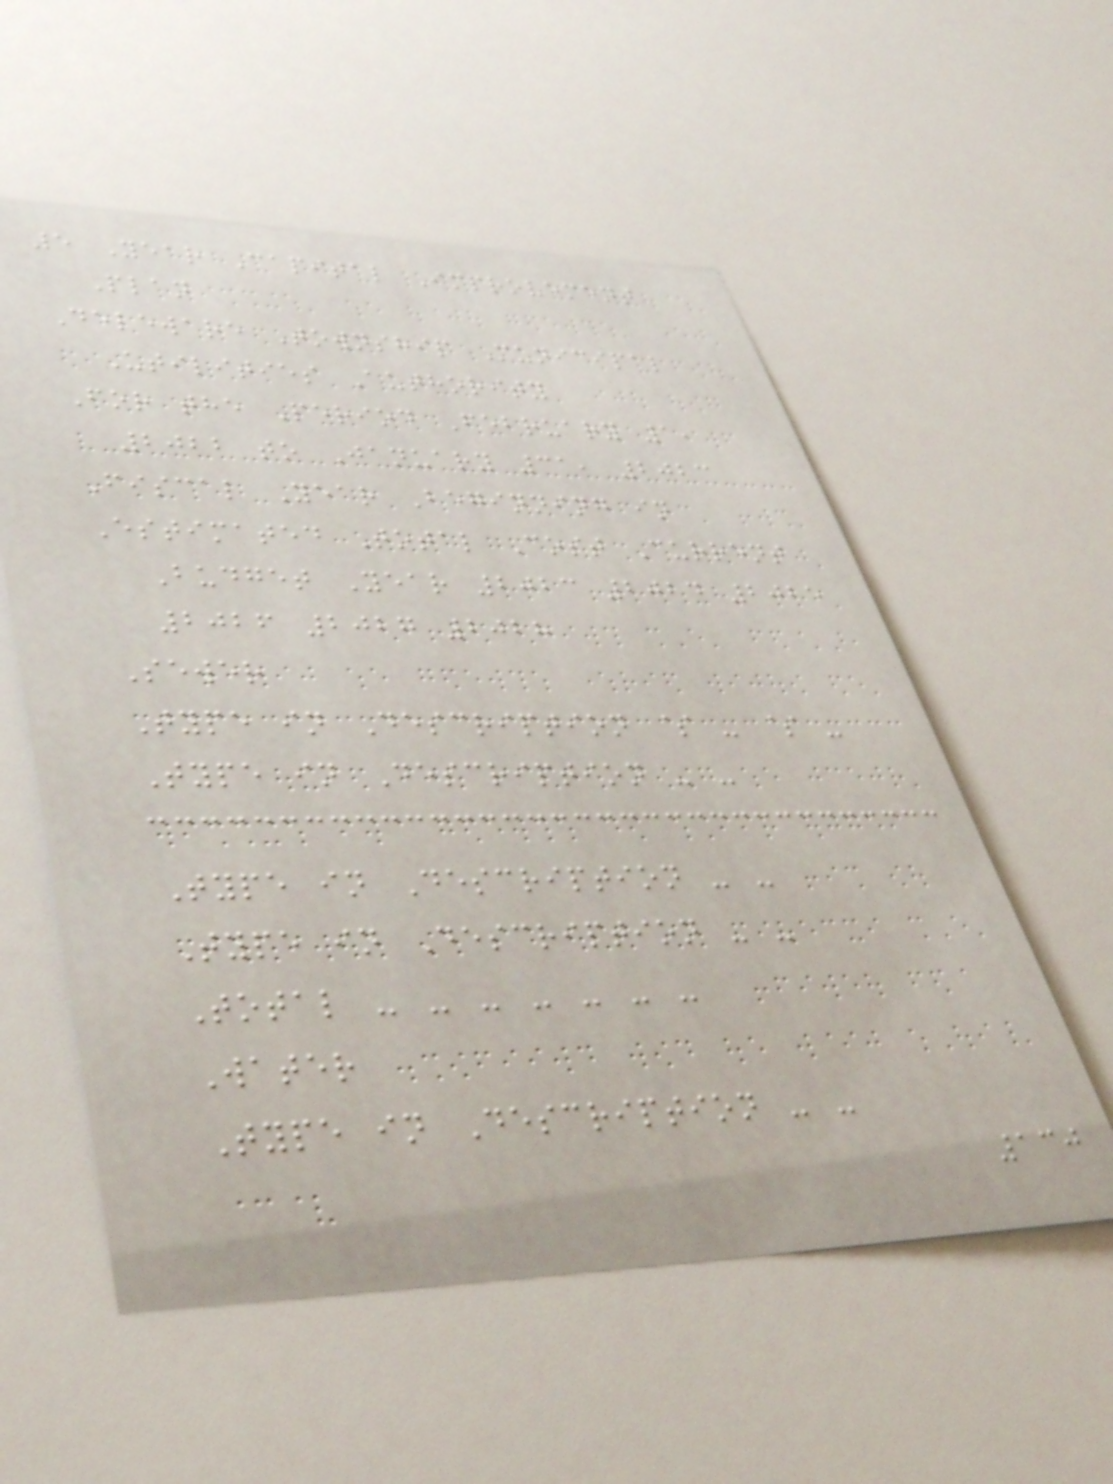5 Year Capital Improvement
Plan
Deleware Township Municipal
Utilities Authority
For the Period February 1,
2022 to January 31, 2023
Fiscal Year Beginning in
Estimated Total Cost Current
Budget Year 2023 2024 2025
2026 2027 2028
Sewer
Type in Description $ - $ -
Type in Description - -
Type in Description - -
Type in Description - -
Total - - - - - - -
Water
Type in Description - -
130
